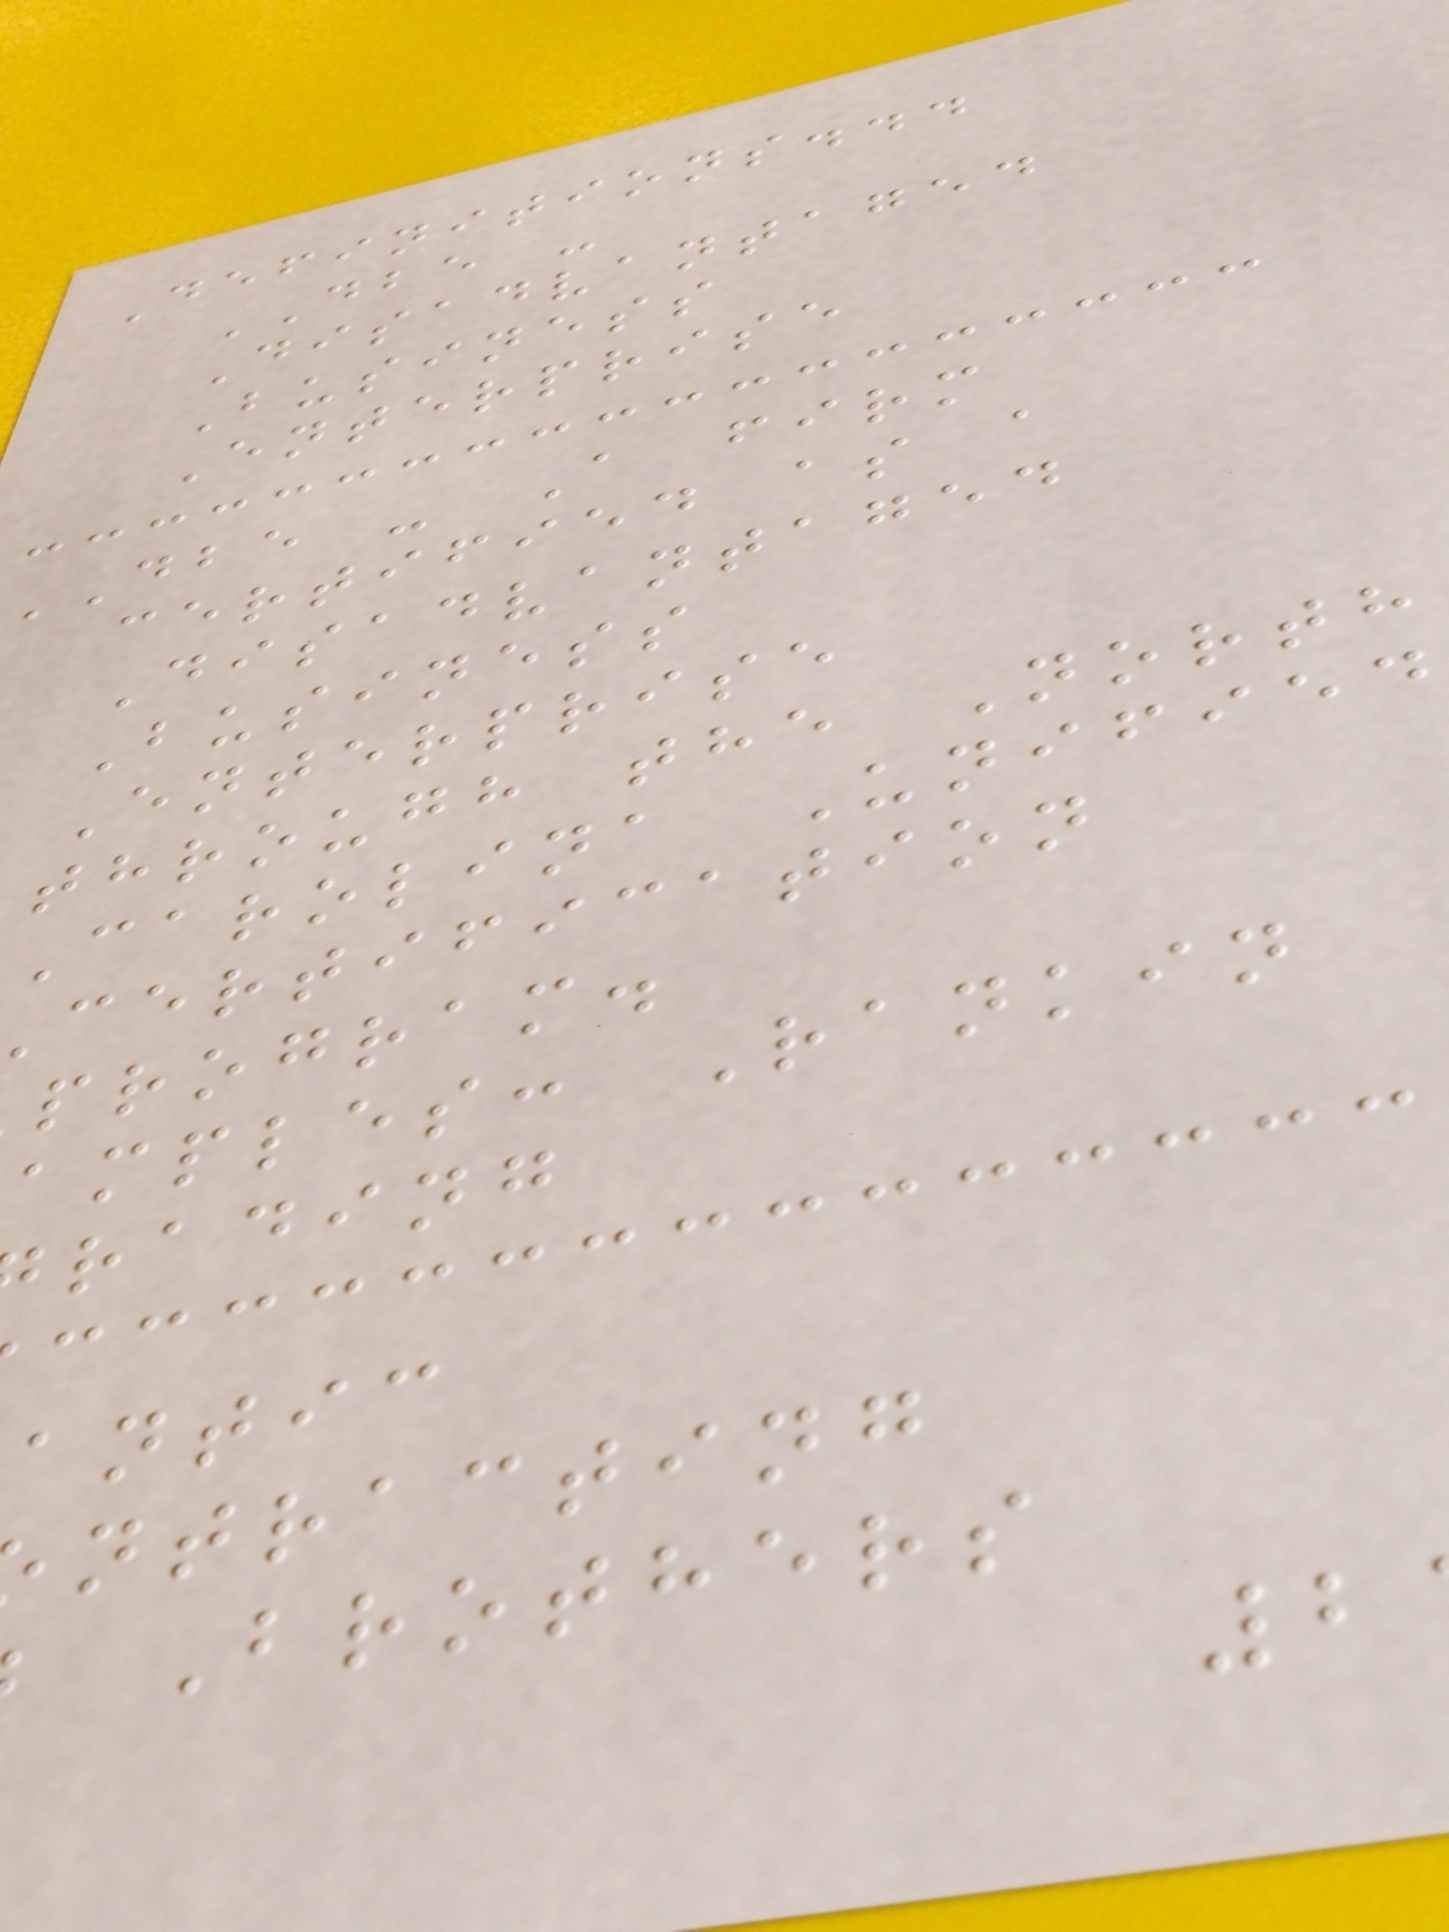Definitions...
DBE -
Disadvantaged
Business
Enterprise
DBE - A firm
certified as a
Disadvantaged
Business
Enterprise
through the North
Carolina Unified
certification
program.
amples: Rankin
rading
antic
ntracting
Brothers
